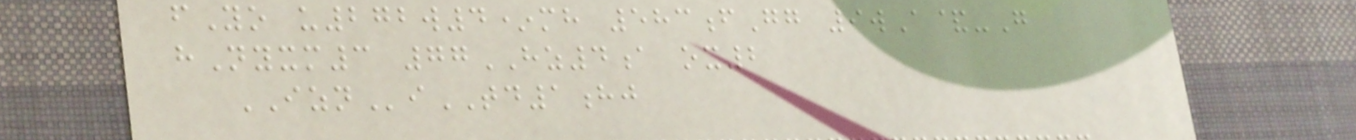fYo u272w4*mh 583fGg 9wA&-G
hNyxm3 77HZ4a ox2
IZNiTD1hj
